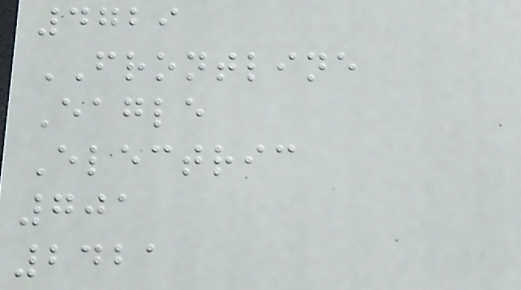4729
FRONTLINE
Eagle
Electric
701
2421
